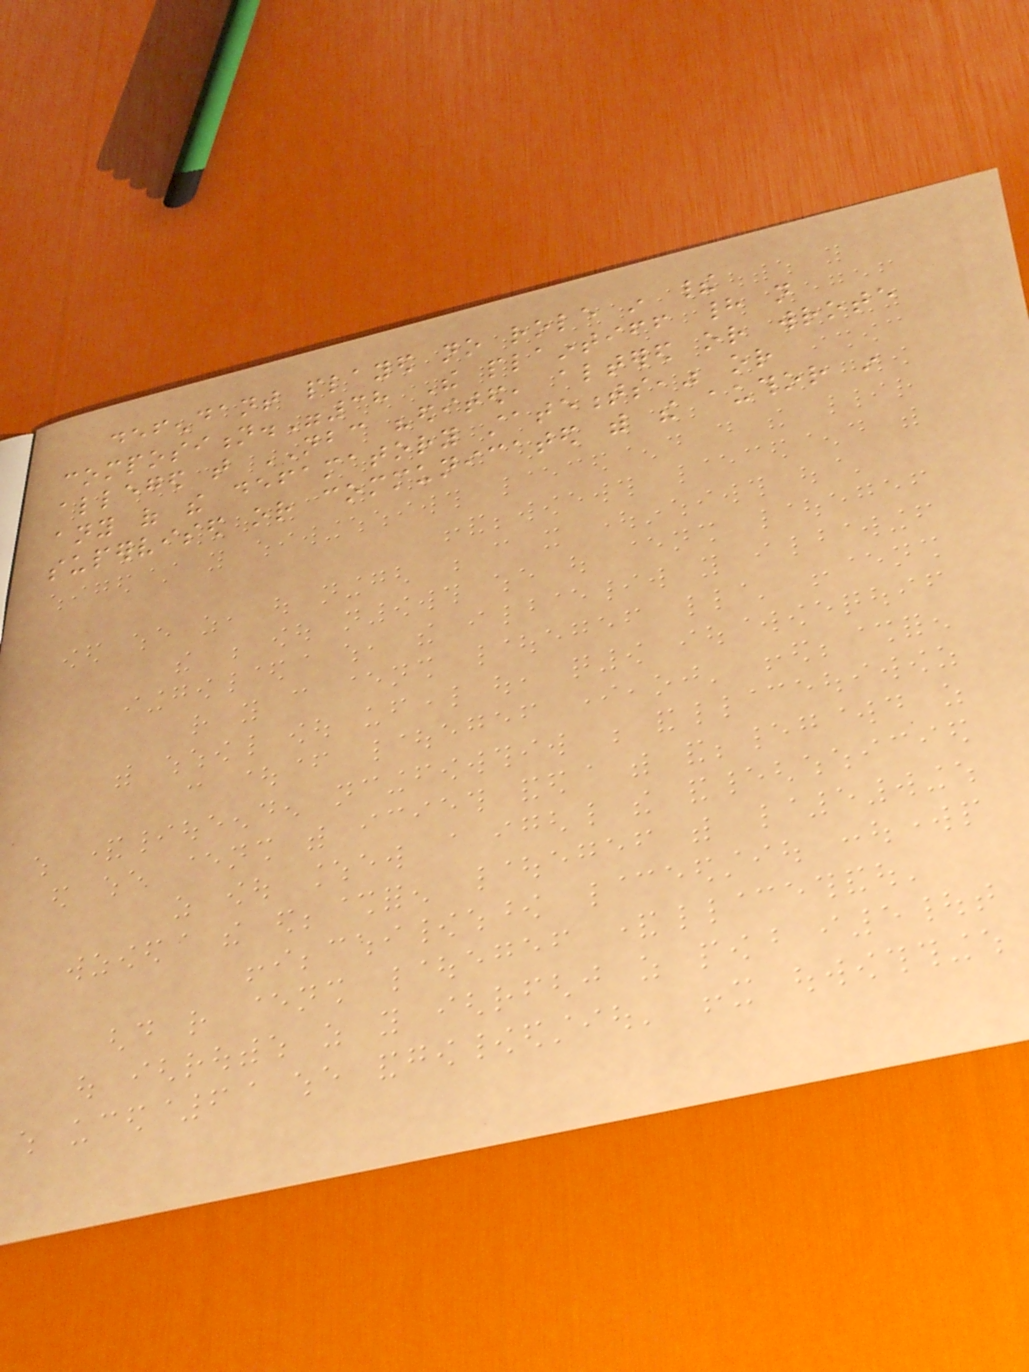defendant played no role in their
composition."38 The plaintiff had not
alleged that NBC "edited, altered or wrote
any of the defamatory statements," or
supervised or communicated with the author in
